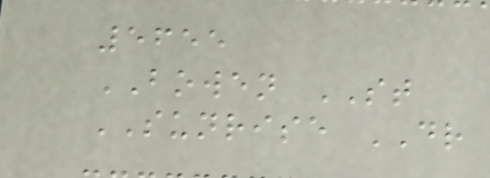5655
BOWEN ST
SUNRISE DR
